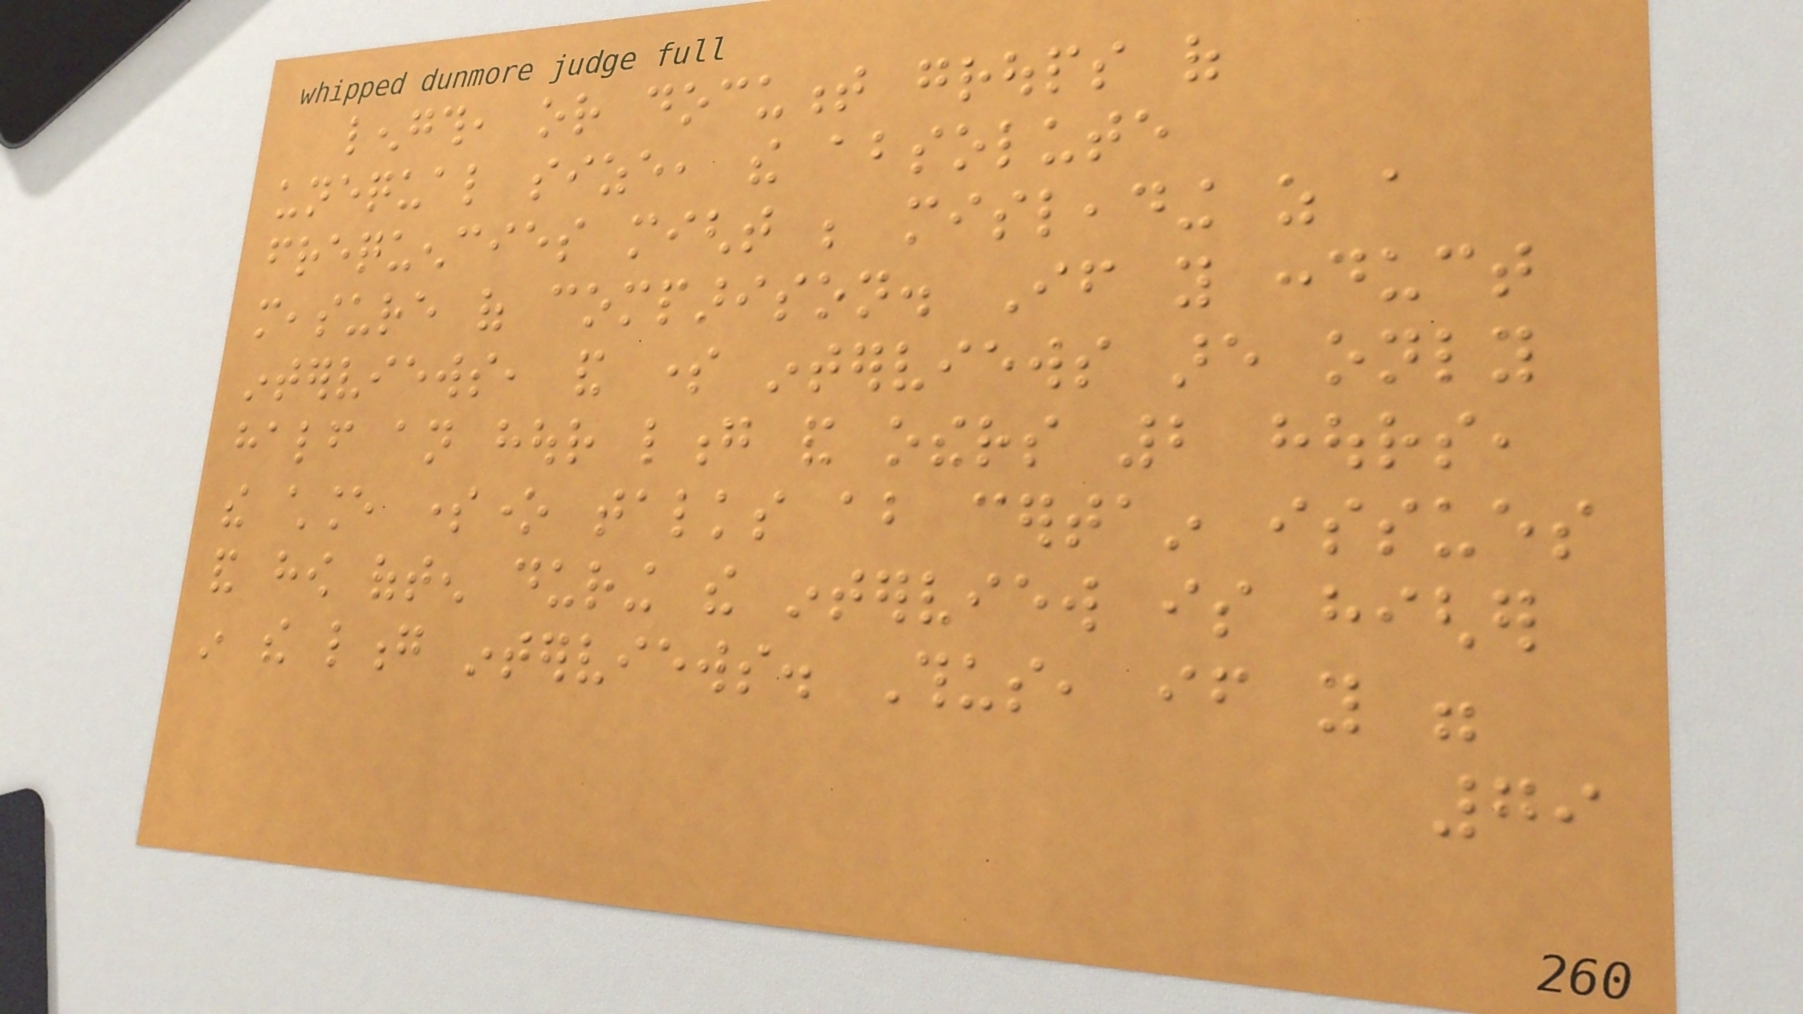length, or document groups of
unequal size, the absolute
frequencies might be misleading as a
measure of comparison. If you conduct
interviews, and some interviews are only
half an hour long and others 2 hours,
the chance someone talks about certain issues
and how often during the interview is higher
in the long interviews. Thus, if you were
79
